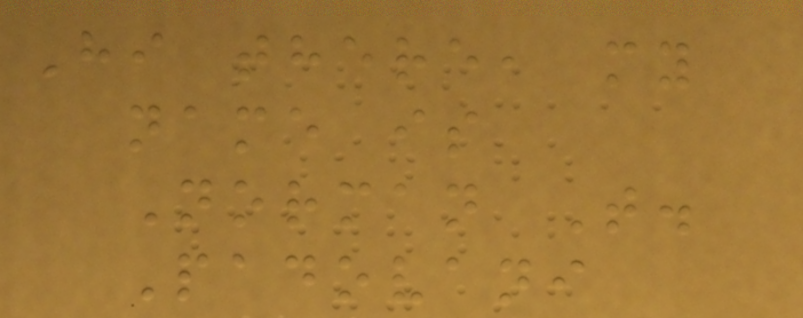Hi there, my
name is
Norman T.
Padovani
